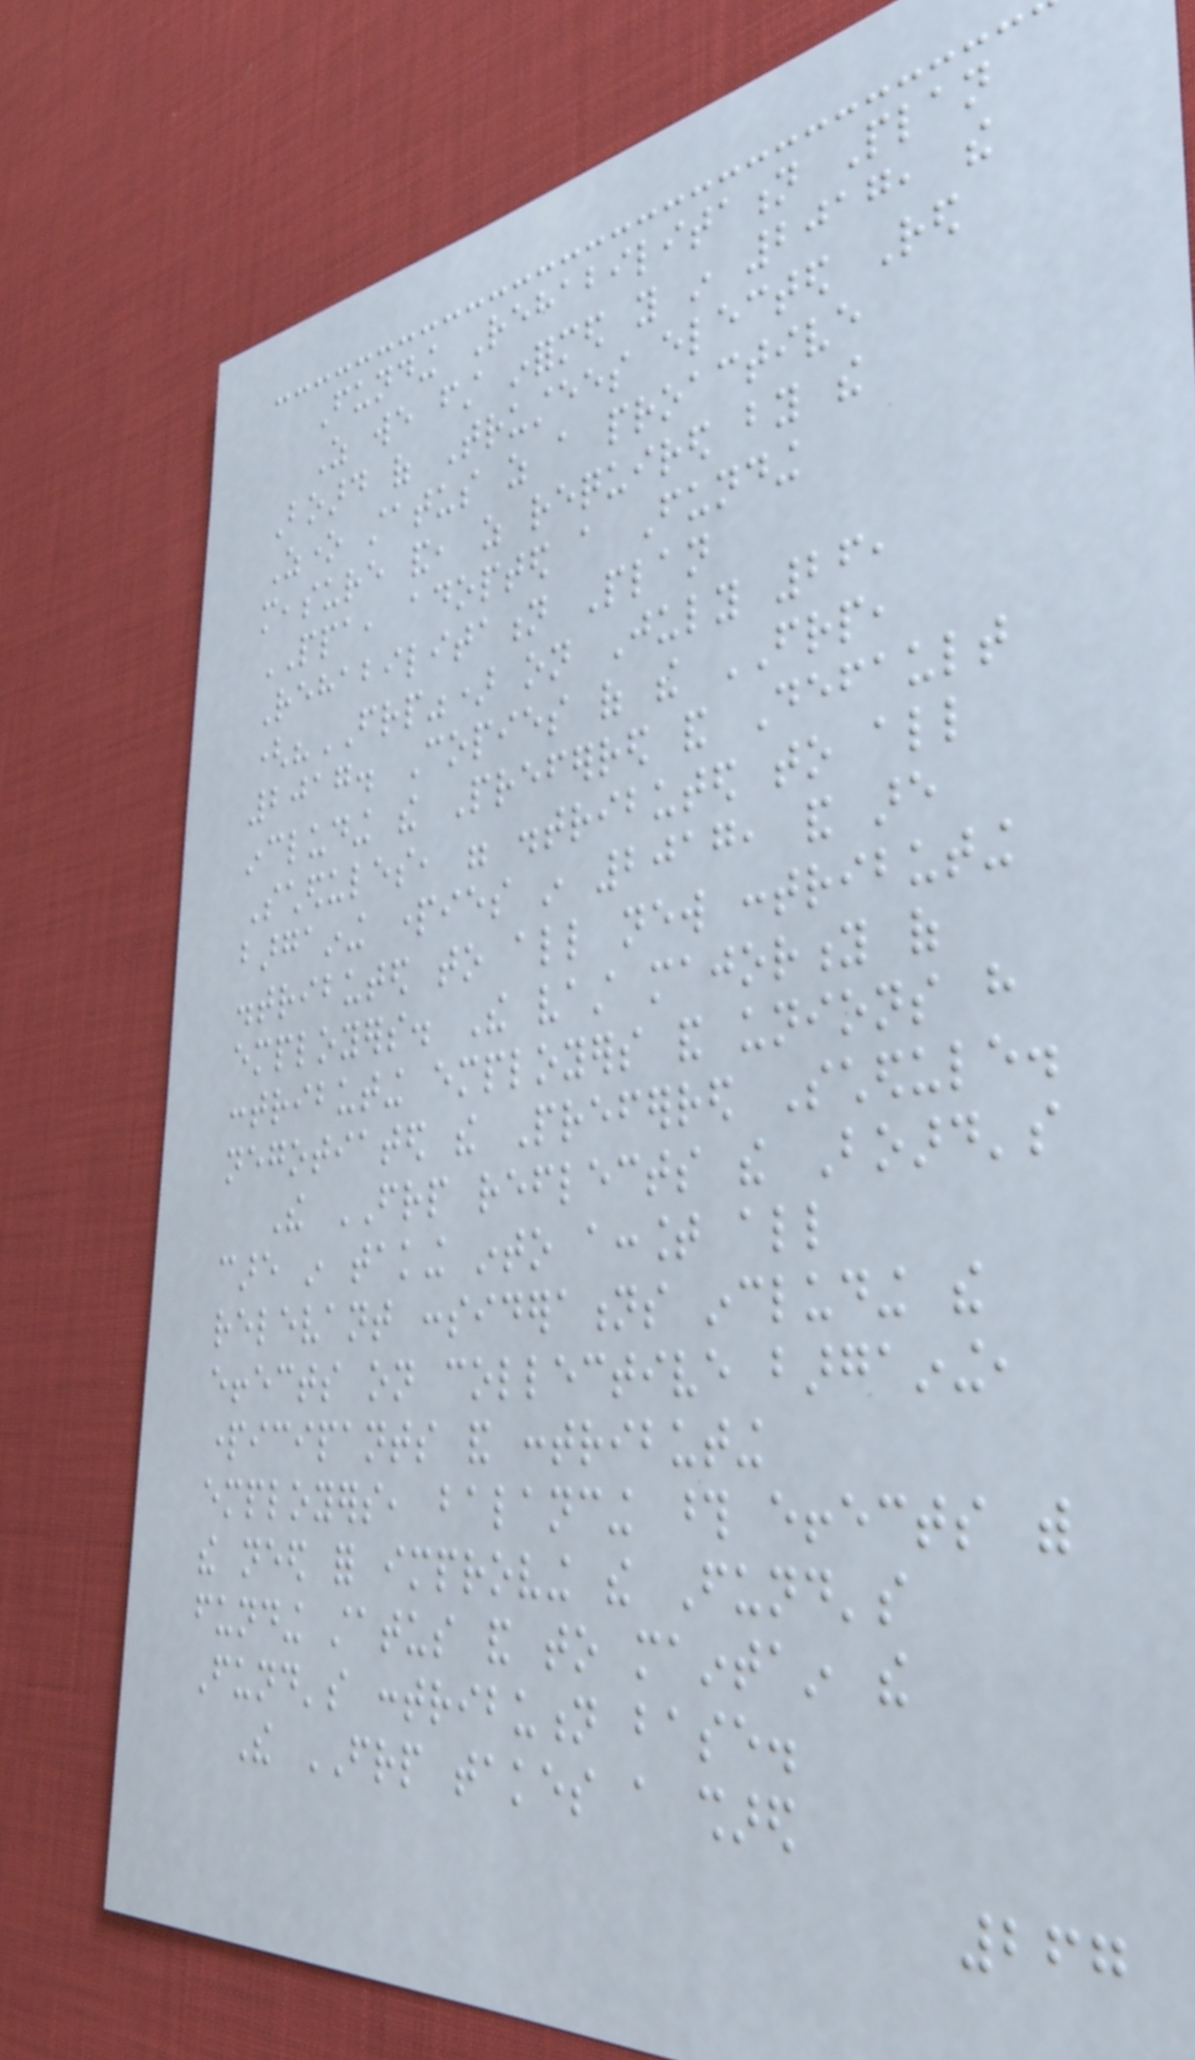Funding Rehabilitation Plan
As we first informed you in 2017, the
Board of Trustees elected Red
Zone status as a proactive
measure and, as required by the
PPA, adopted a Funding
Rehabilitation Plan
("FRP") on July 26,
2017. Copies of the FRP,
including the Preferred and Default
Schedules, were distributed to all
bargaining parties in 2017, and are
distributed to all new contributing
employers. The vast majority of
contributing employers and unions have
negotiated the Preferred Schedule.
The FRP reflects the Board's
care in taking into account all
relevant considerations including the
effects on collective bargaining,
participants and contributing
employers, balancing those effects with
the need for improving the Fund's
funding status and to maintain the
Fund's contribution base.
The FRP takes a shared
267
